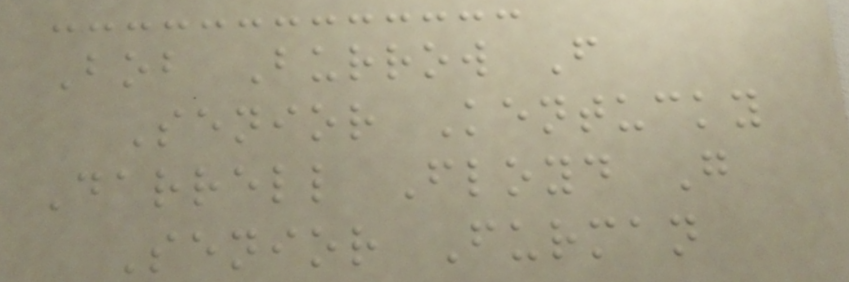Bob Burrow F
Senior Kentucky
Darrell Floyd G
Senior Furman
